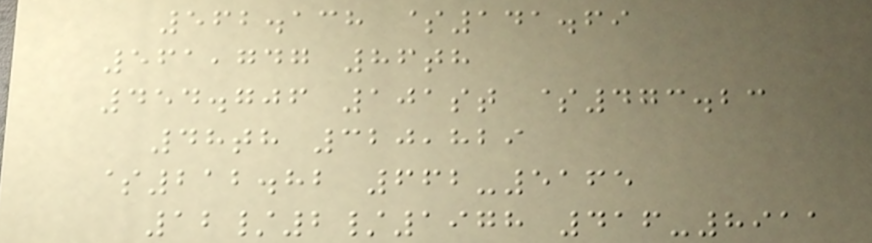562.138 $141.69
561,747 86th
454.706 101st $473.23
48th 320,829
$212.82 662-5165
12/2/1978 416-8911
